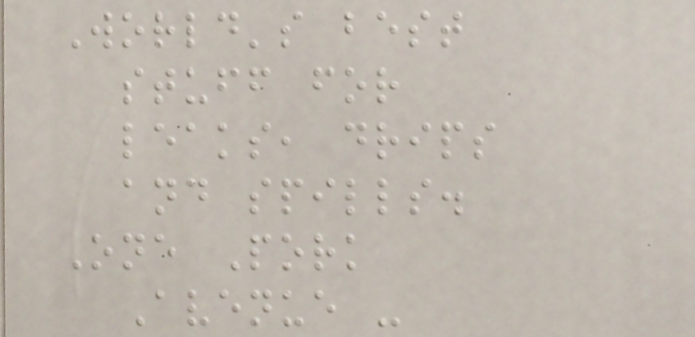World's best
stuff for
leaks, drips
and spills.
One Pork
Avenue -
